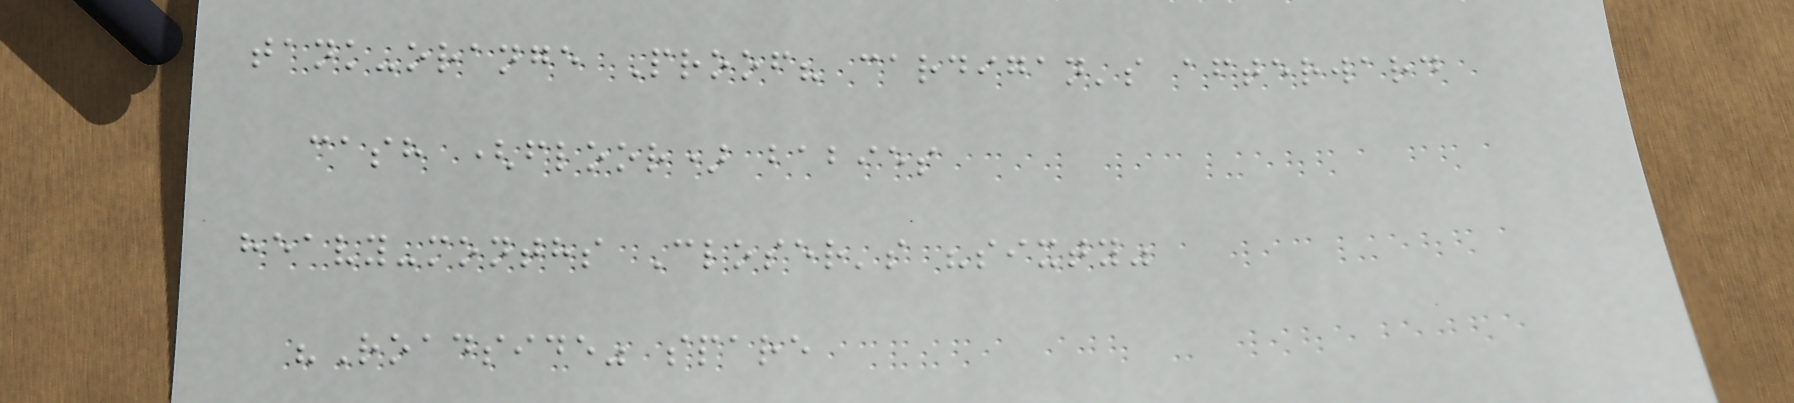tank-orange Proof? cardigan's afterward
cash (floor) babies
heavy-months Closer's "sixty"
"Roadside" spare
